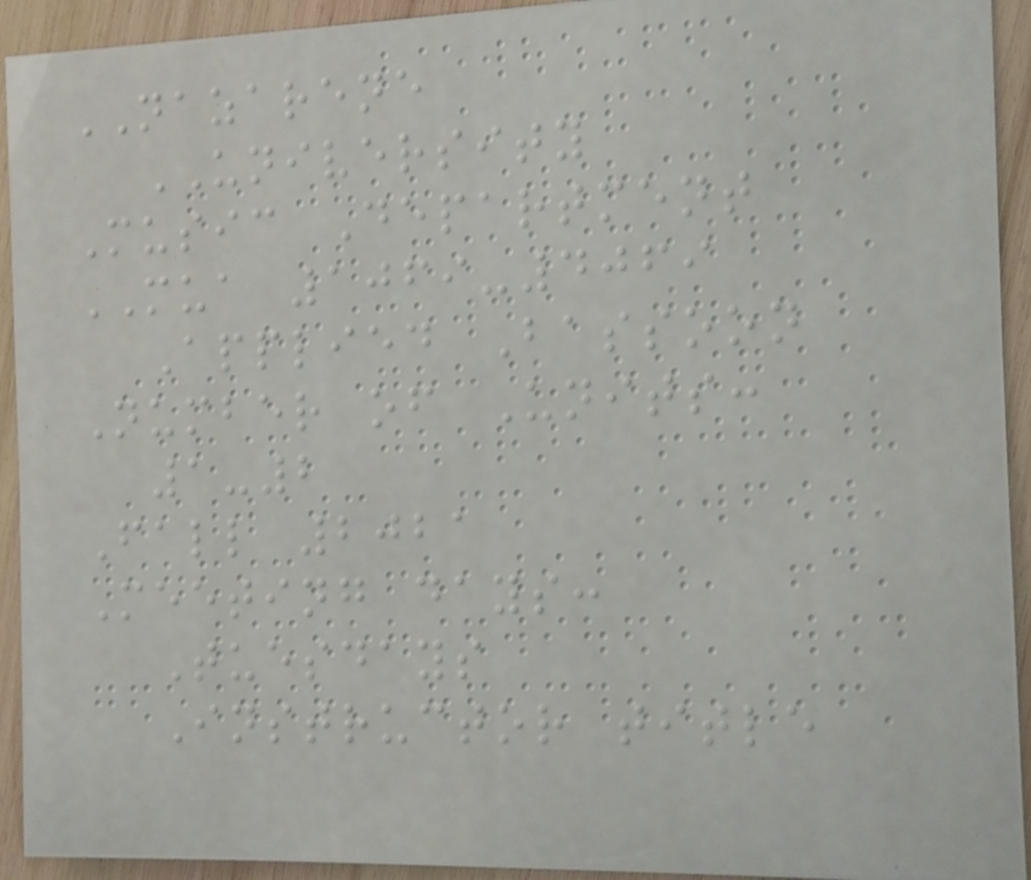NAZARENE
UNIVERSITY
Music Department
MUA 1069-4069
Applied Bassoon
Number of Units:
1-2
Fall 2021
Meeting days:
Tuesdays
Instructor title
